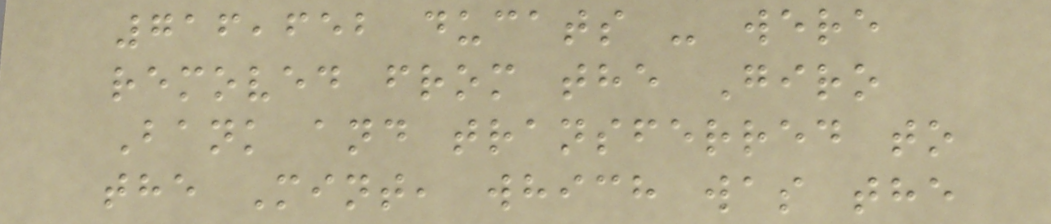716,652 ducats - were
removed from the Giro
Bank and transferred to
the Mint, which was the
